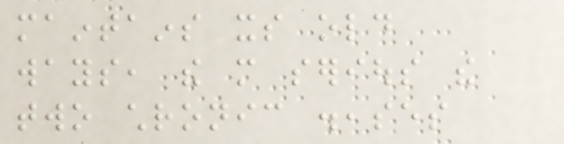maintains its old
ways, the more serious the
two chronic diseases
